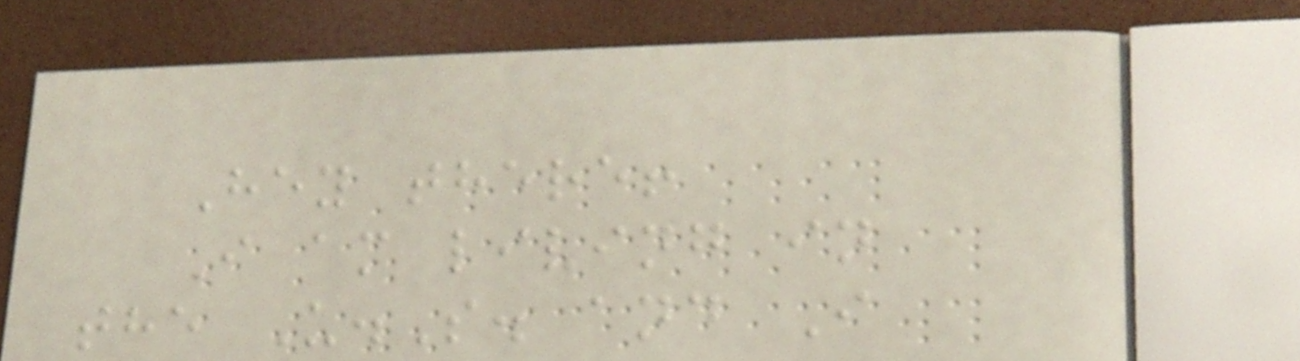Hey there!
I am living in
the U.S. and I
